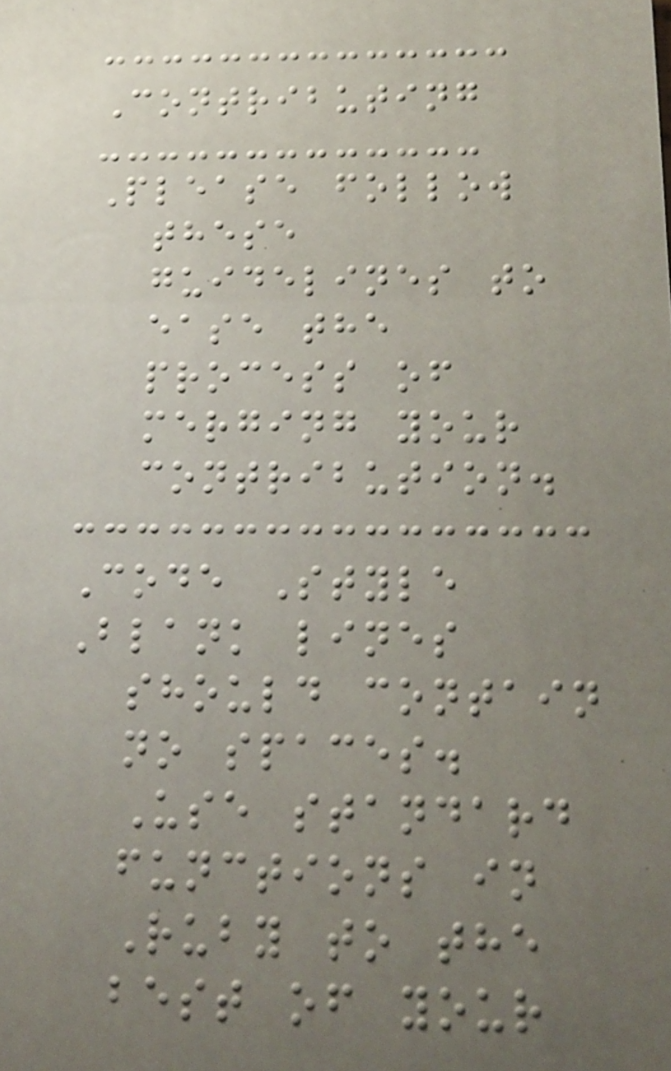Contributing
Please follow
these
guidelines to
ease the
process of
merging your
contribution.
Code Style
Blank lines
should contain
no spaces.
Use standard
functions in
Ruby to the
best of your
